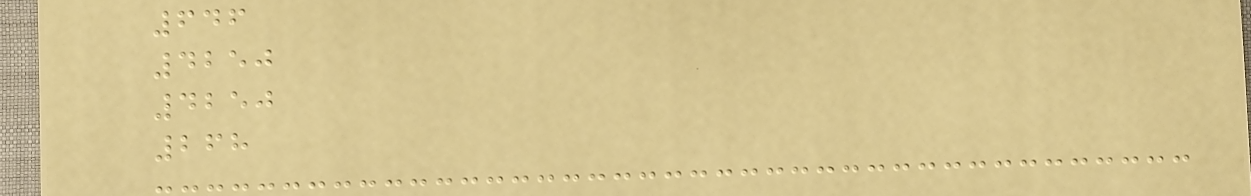646
4250
4250
268
